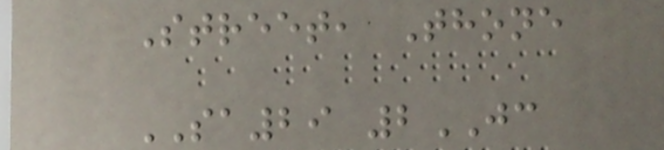Street, Thone
SA29 2JC
